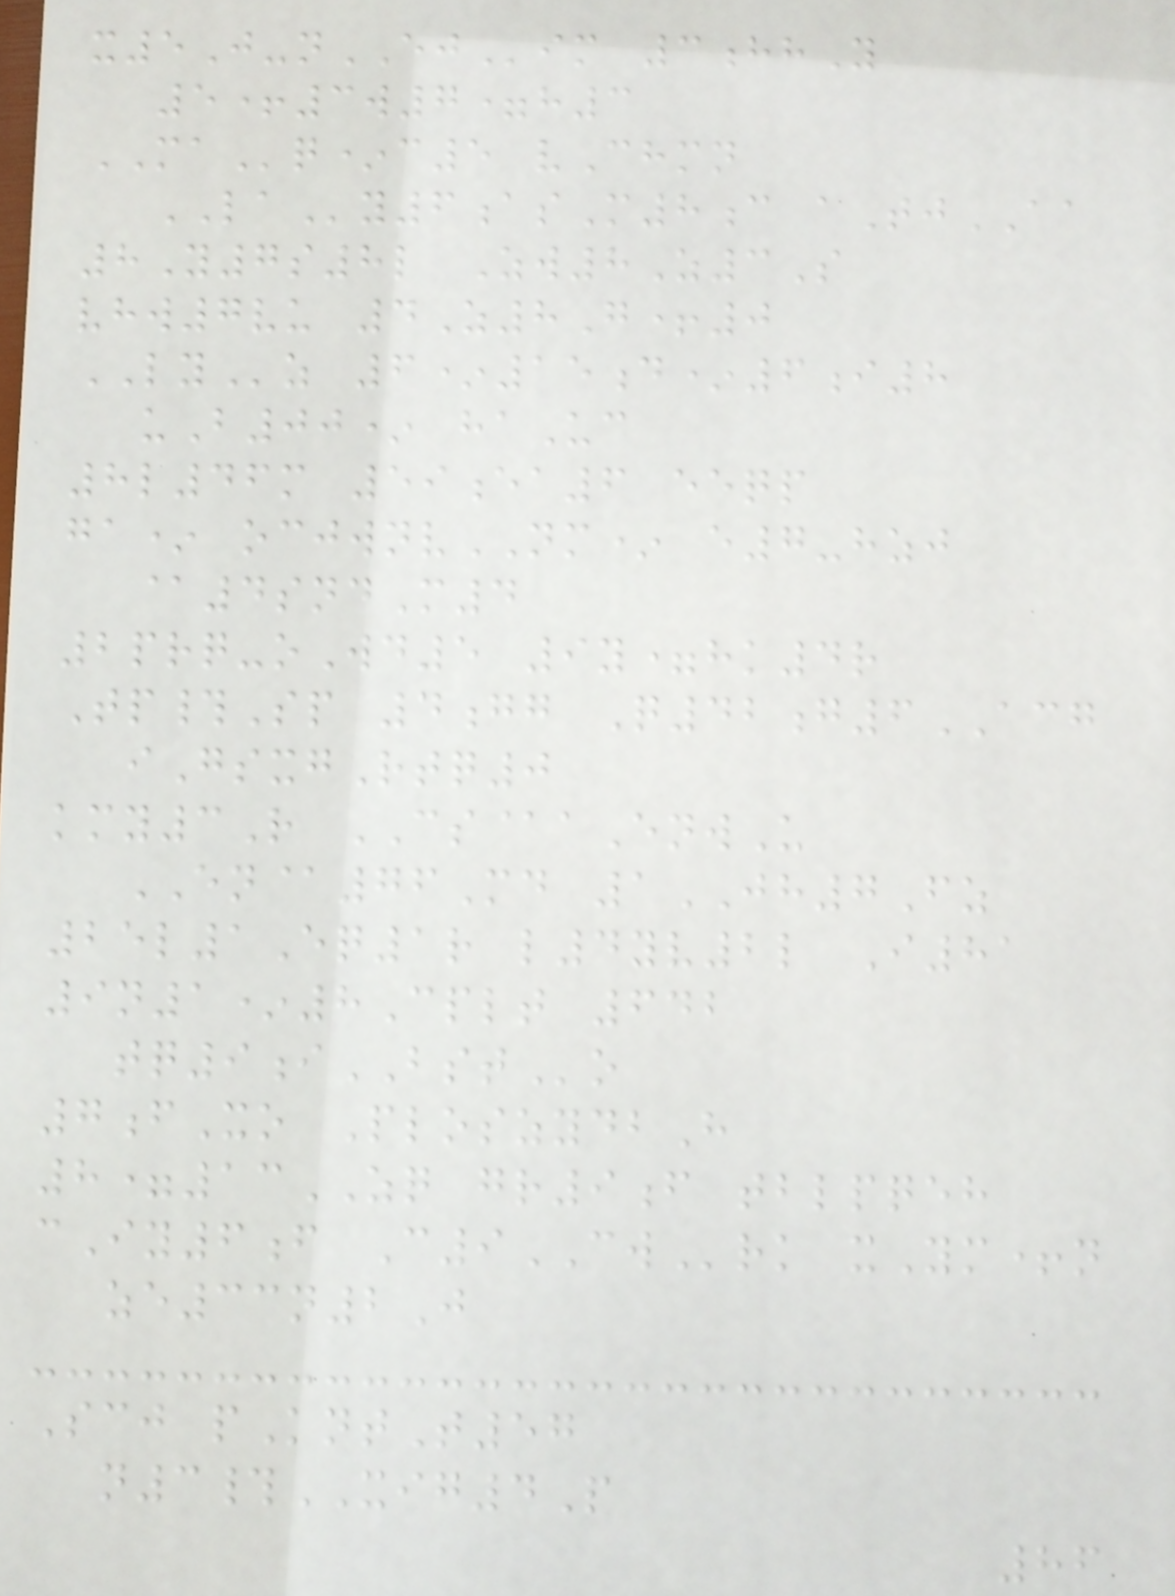x5J-nEJim 3hhY
5+3w7=h3
MAq*c5 vChmn
LAy6asM8c aTjAA
8Y7s8l Zw8Z3S
vhw7vu 4Z8G+0
LYz 6*15d*6i8
uB00* haUc
8l46m 59ea6 eeqp
ga* ocjwnvNM* e7-hzj
@4sndM4
2prq-oWd5 9y=hk4r
Tp#Sp 4gg Q42g6ACG
iGsxgRtq0
kmy3R CS@aEnwU
EN@76Md 1JH7Fz
25l1Eq1r l4yv2l I81
9n1*8Cplt 642
tq9iBSTo
7fXo PloszydbH
8=13ZQ gr9f tblpqeh
cIy6f C9CWrk xYm+n
ze33n2J
Scj pKntT57
n3#XIG4P
86
